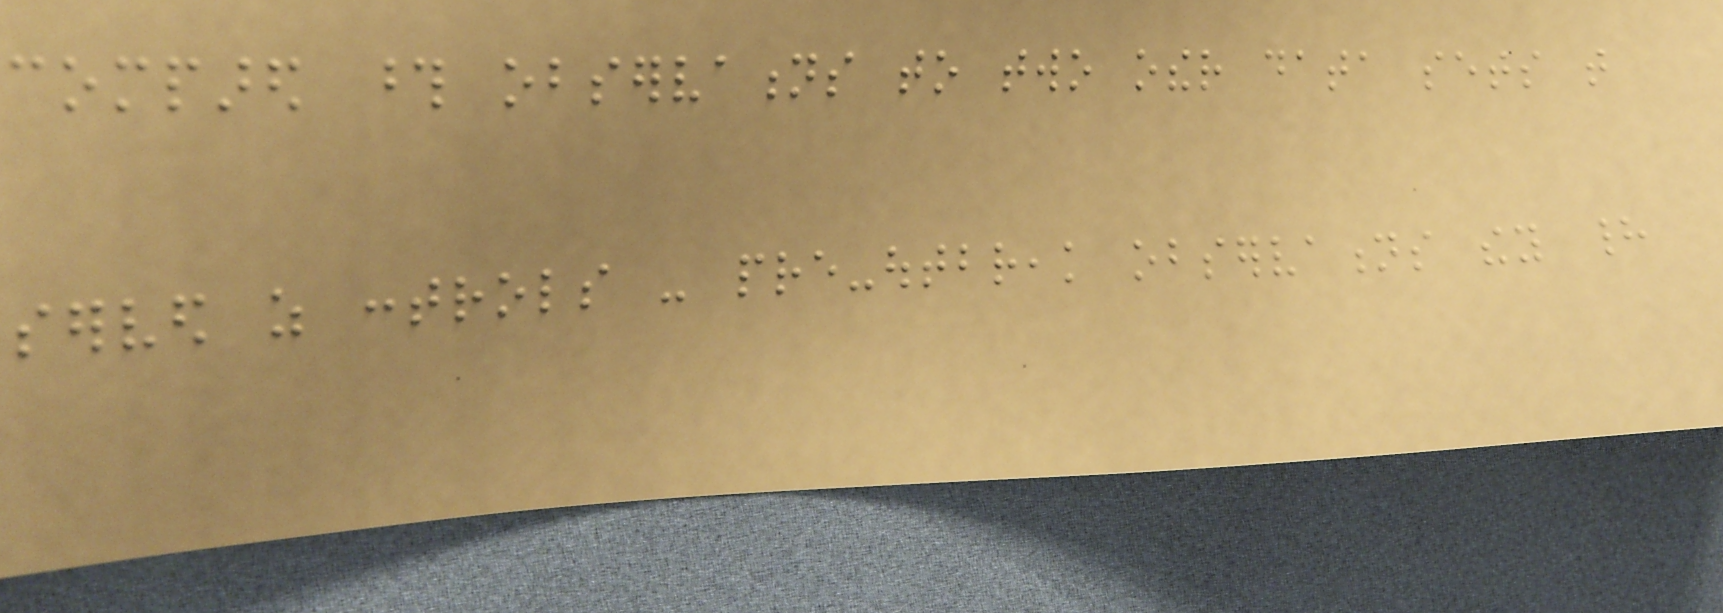compared those observations to two other data sets that
served as controls - pre-outbreak observations they had
